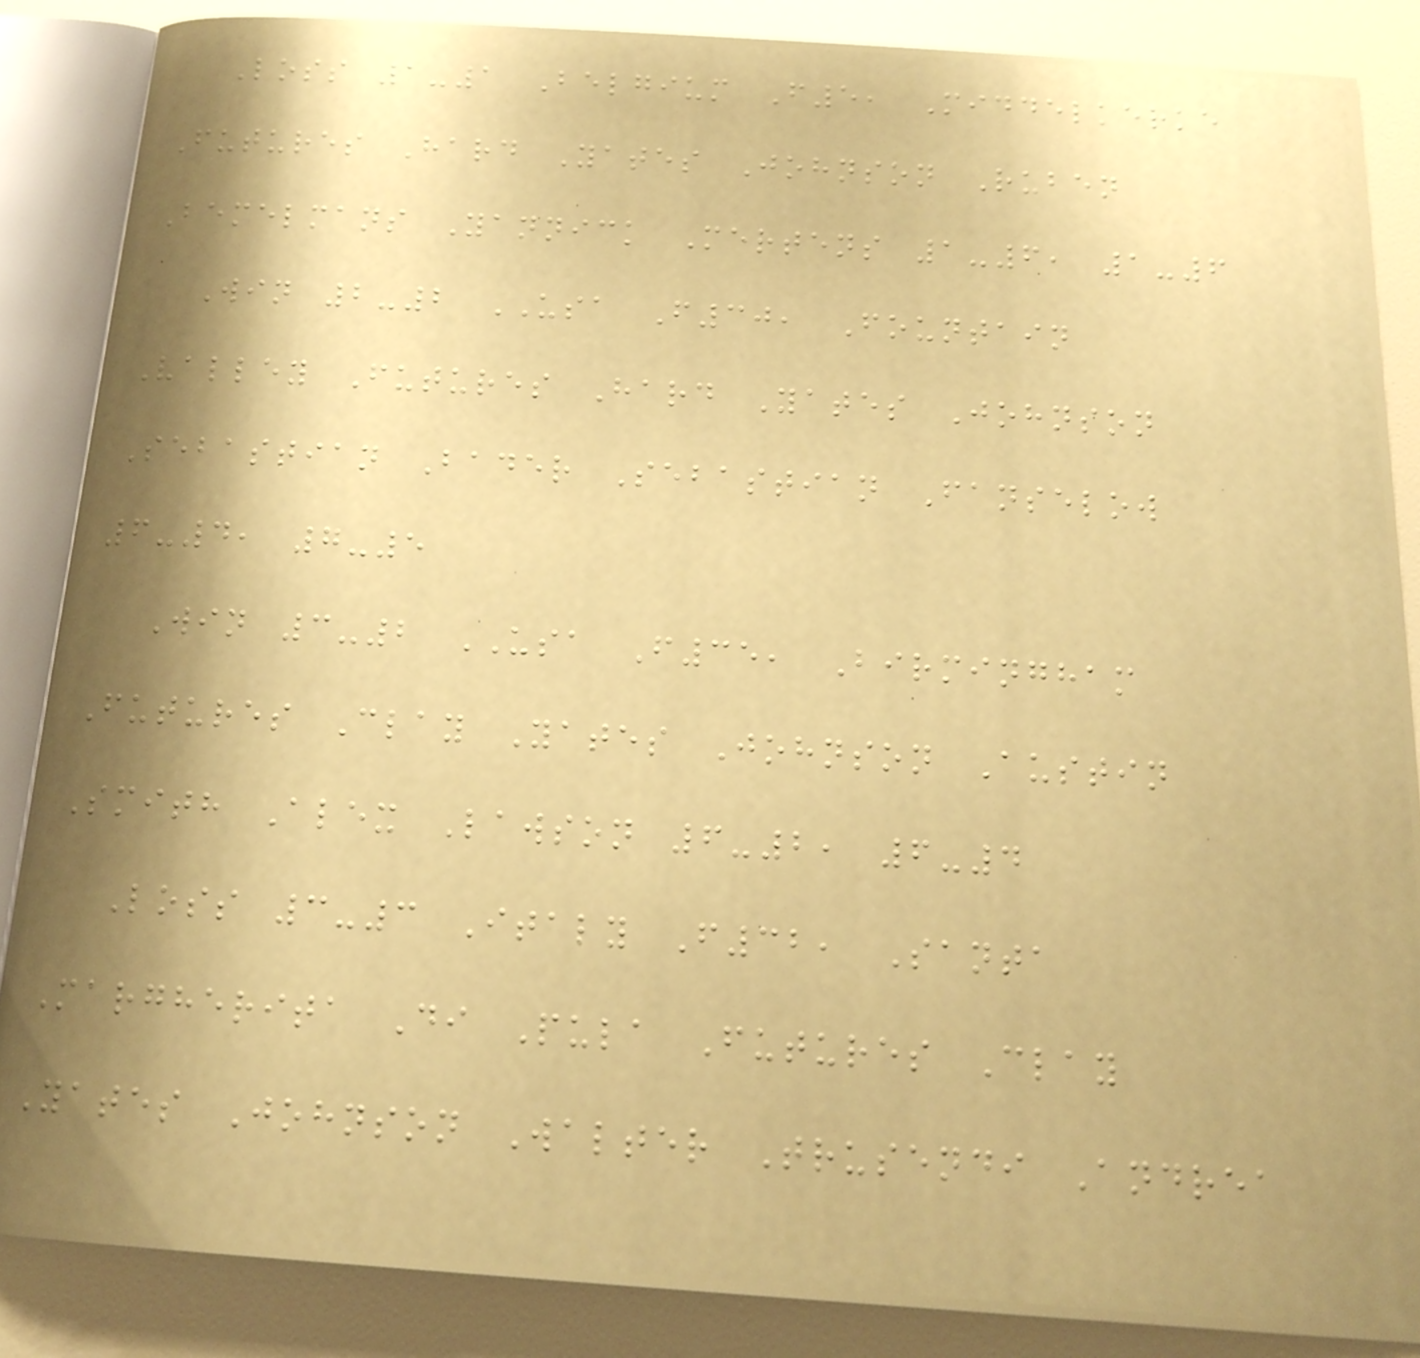Loss 1-1 Belgium F5, Middelkerke
Futures Hard Yates Johnson Ruben
Bemelmans Yannick Mertens 1-6, 1-6
Win 2-2 USA F30, Fountain
Valley Futures Hard Yates Johnson
Sebastian Bader Sebastian Fanselow
6-4, 7-5
Win 3-2 USA F35, Birmingham
Futures Clay Yates Johnson Austin
Smith Alex Lawson 6-2, 6-4
Loss 3-3 Italy F32, Santa
Margherita Di Pula Futures Clay
Yates Johnson Walter Trusendi Andrea
